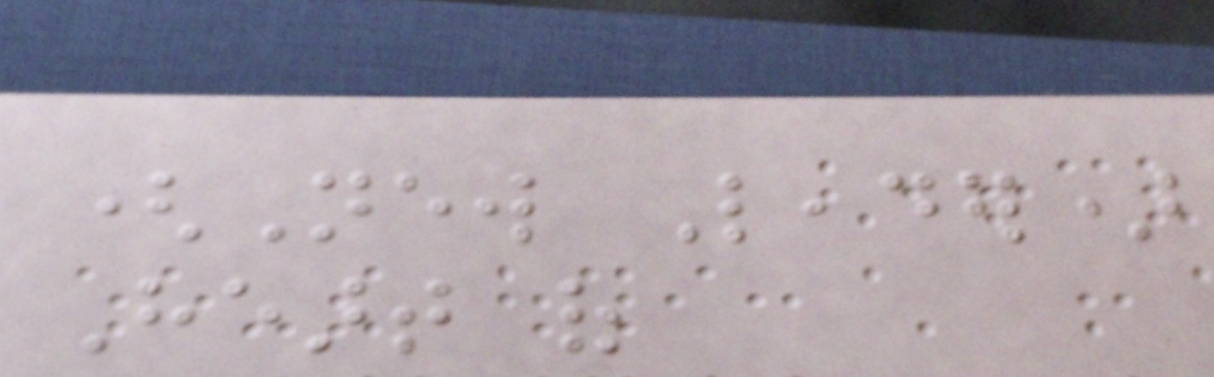(New Leader)
Heart of
